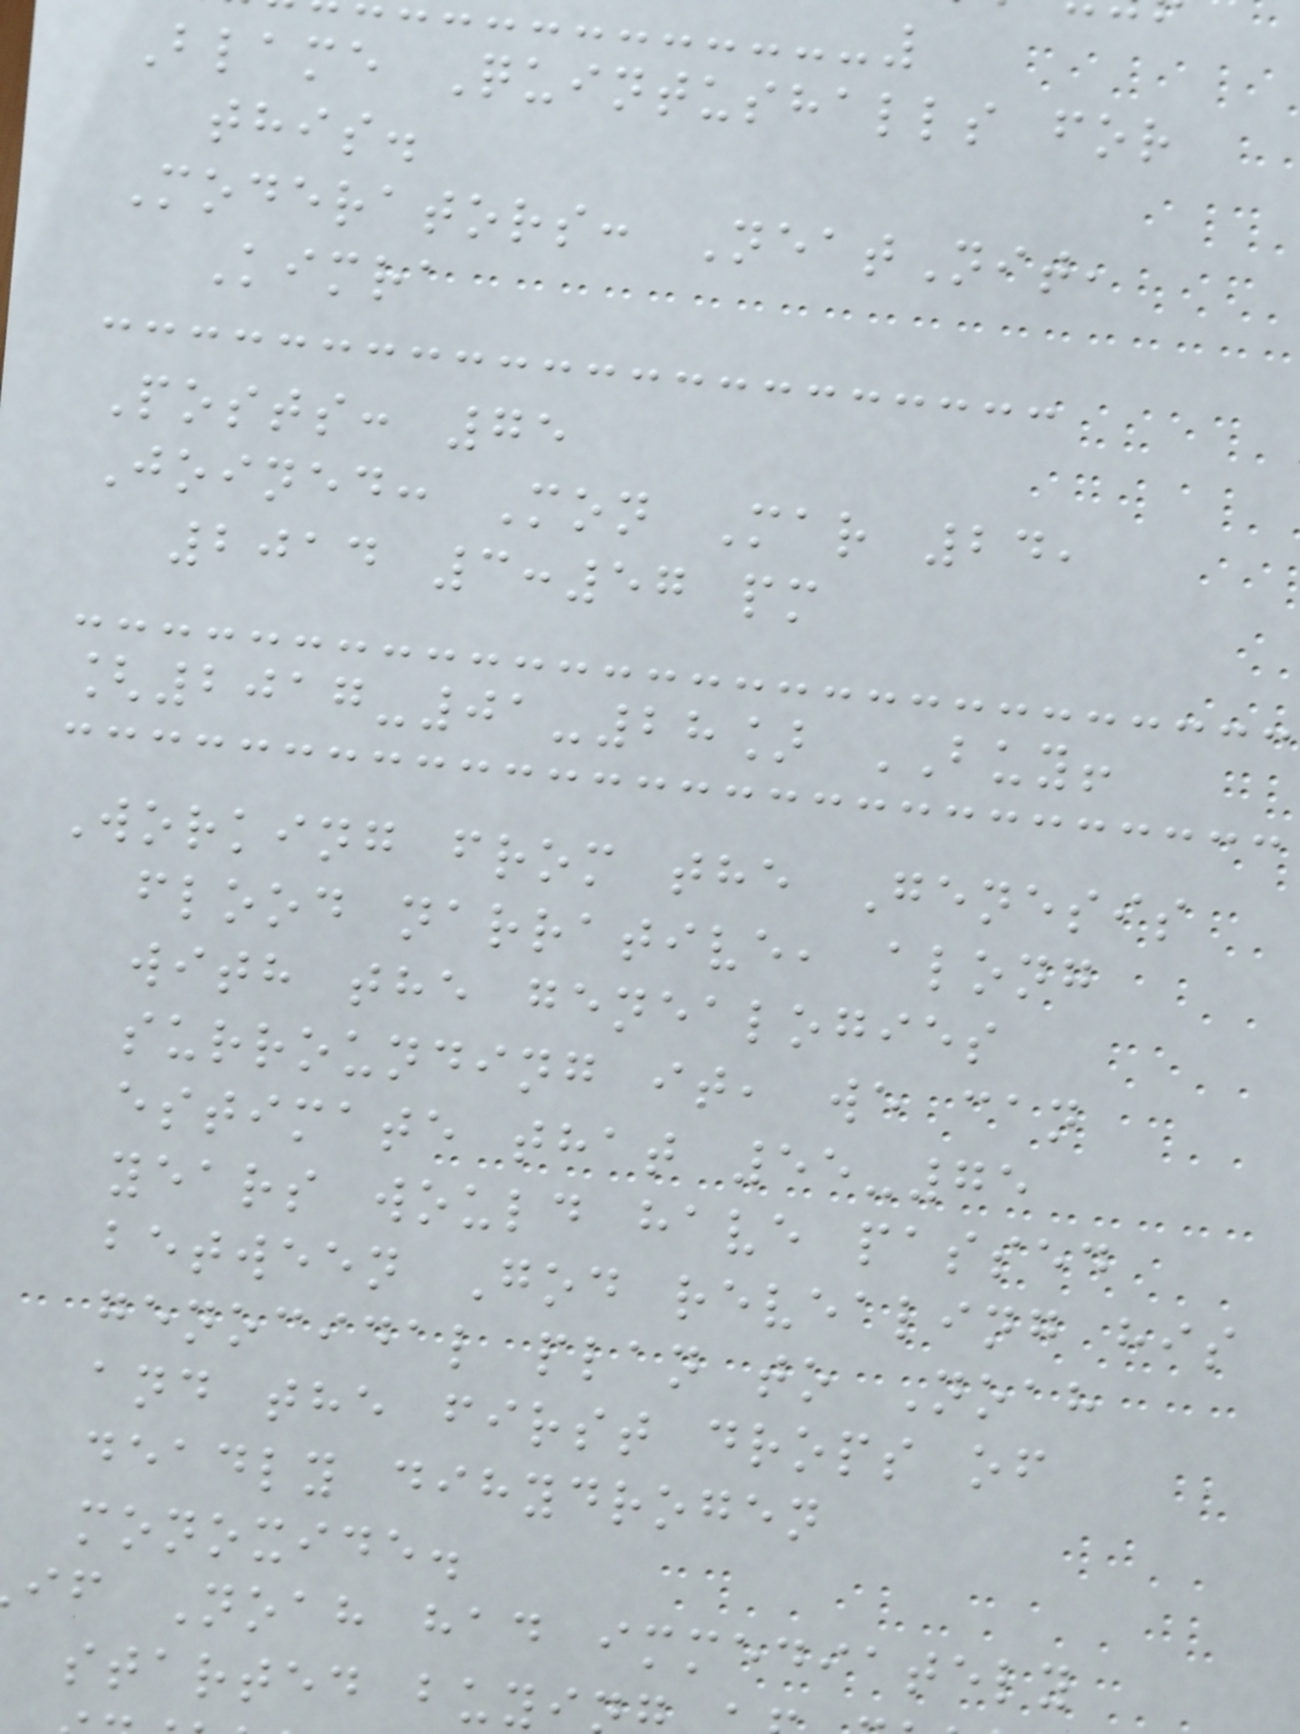Blame Quintushalls for
this.
Moderators: NeatNit,
Kimra
Posts: 75
Joined: Mon Mar 24,
2014 3:57 pm
[2017-01-28] BUY!
Working from the Genesis
flood narrative, along
with the genealogies
surrounding it, we can
estimate that 55-75
years would have passed
between God revealing his
genocidal plan to Noah
and the first drops of
deadly dihydrogen
monoxide.
if Noah had immediately
started buyi
